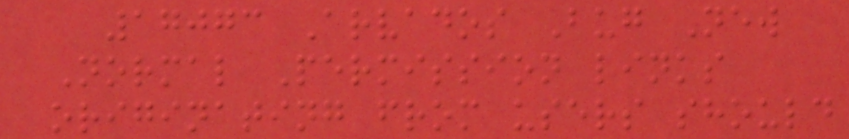17073 Arvados Bug New
Normal Permission links
originating from users should
